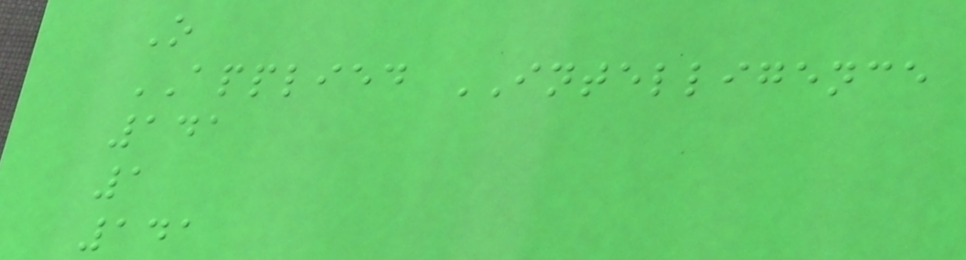O
APPLIED INTELLIGENCE
141
1
141
